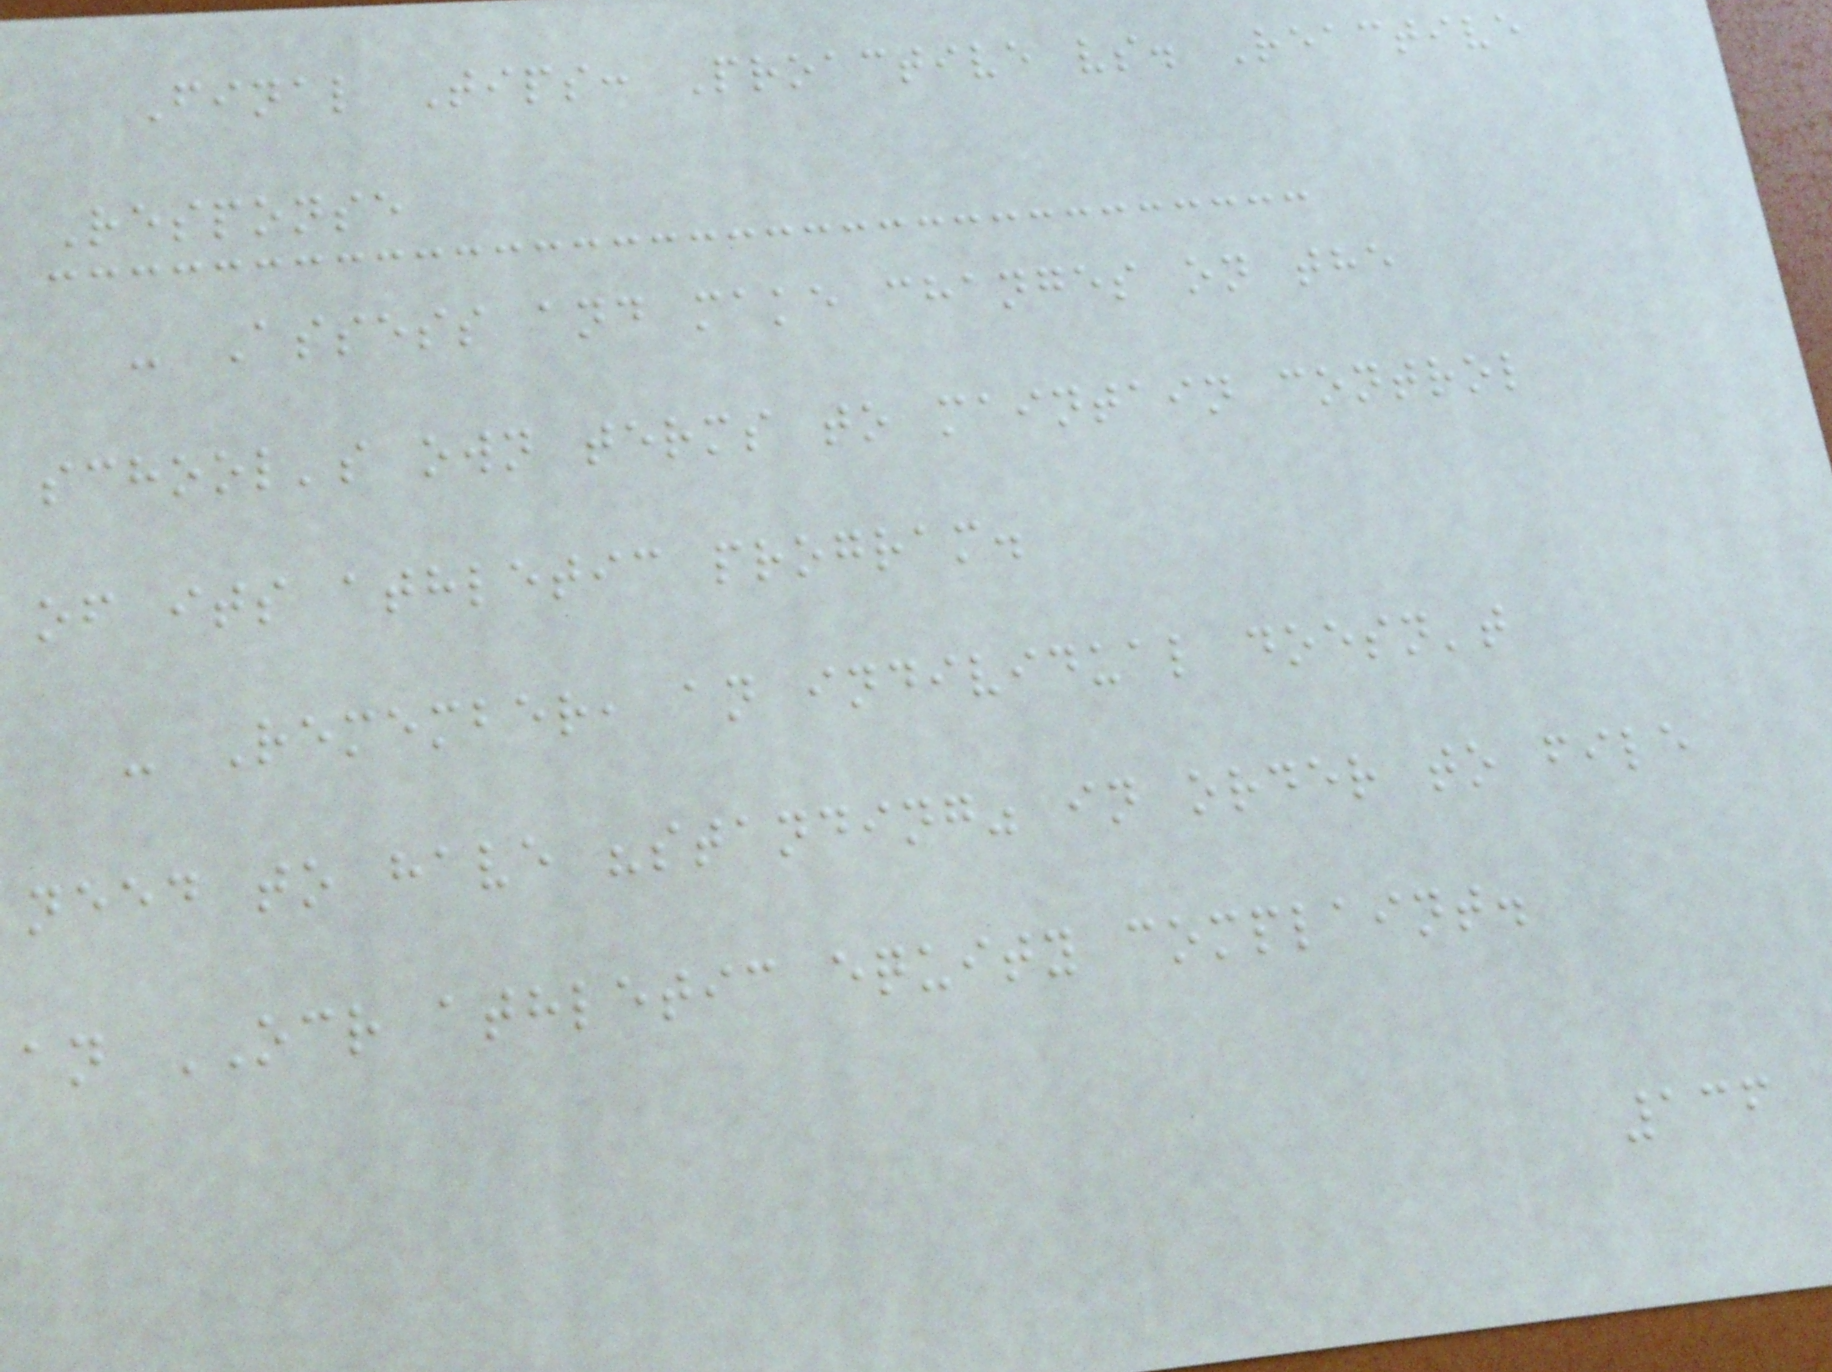Final Tips: Proactive vs. Reactive
Response
- Assess and make changes on the
school's own terms to maintain control
of its athletic program.
- Remember, an individual doesn't
need to have "standing" in order to file
an OCR athletic equity complaint.
136
